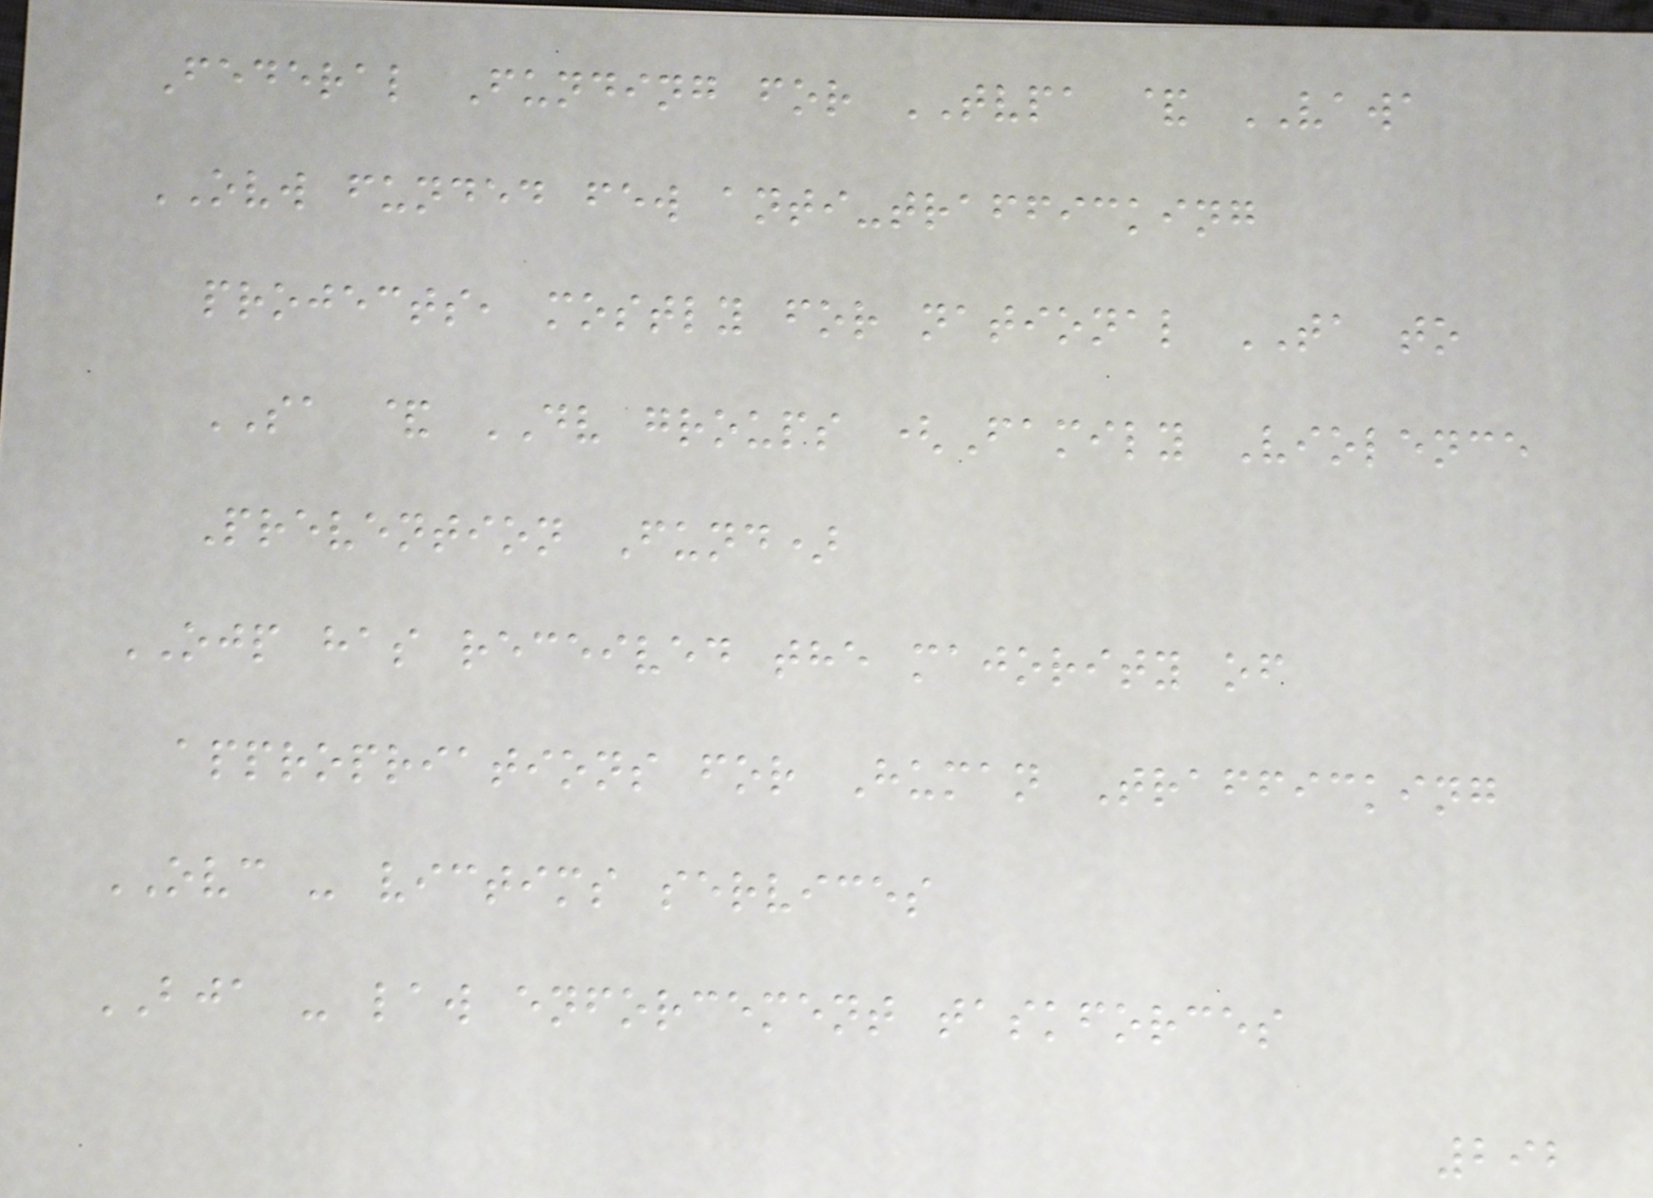Federal Funding for TVPA & VAWA
OVW funded few anti-trafficking
projects, mostly for national TA to
SA & DV groups (Family Violence
Prevention Fund)
OJP has received the majority of
appropriations for Human Trafficking
OVC - victims services
BJA - law enforcement taskforces
292
